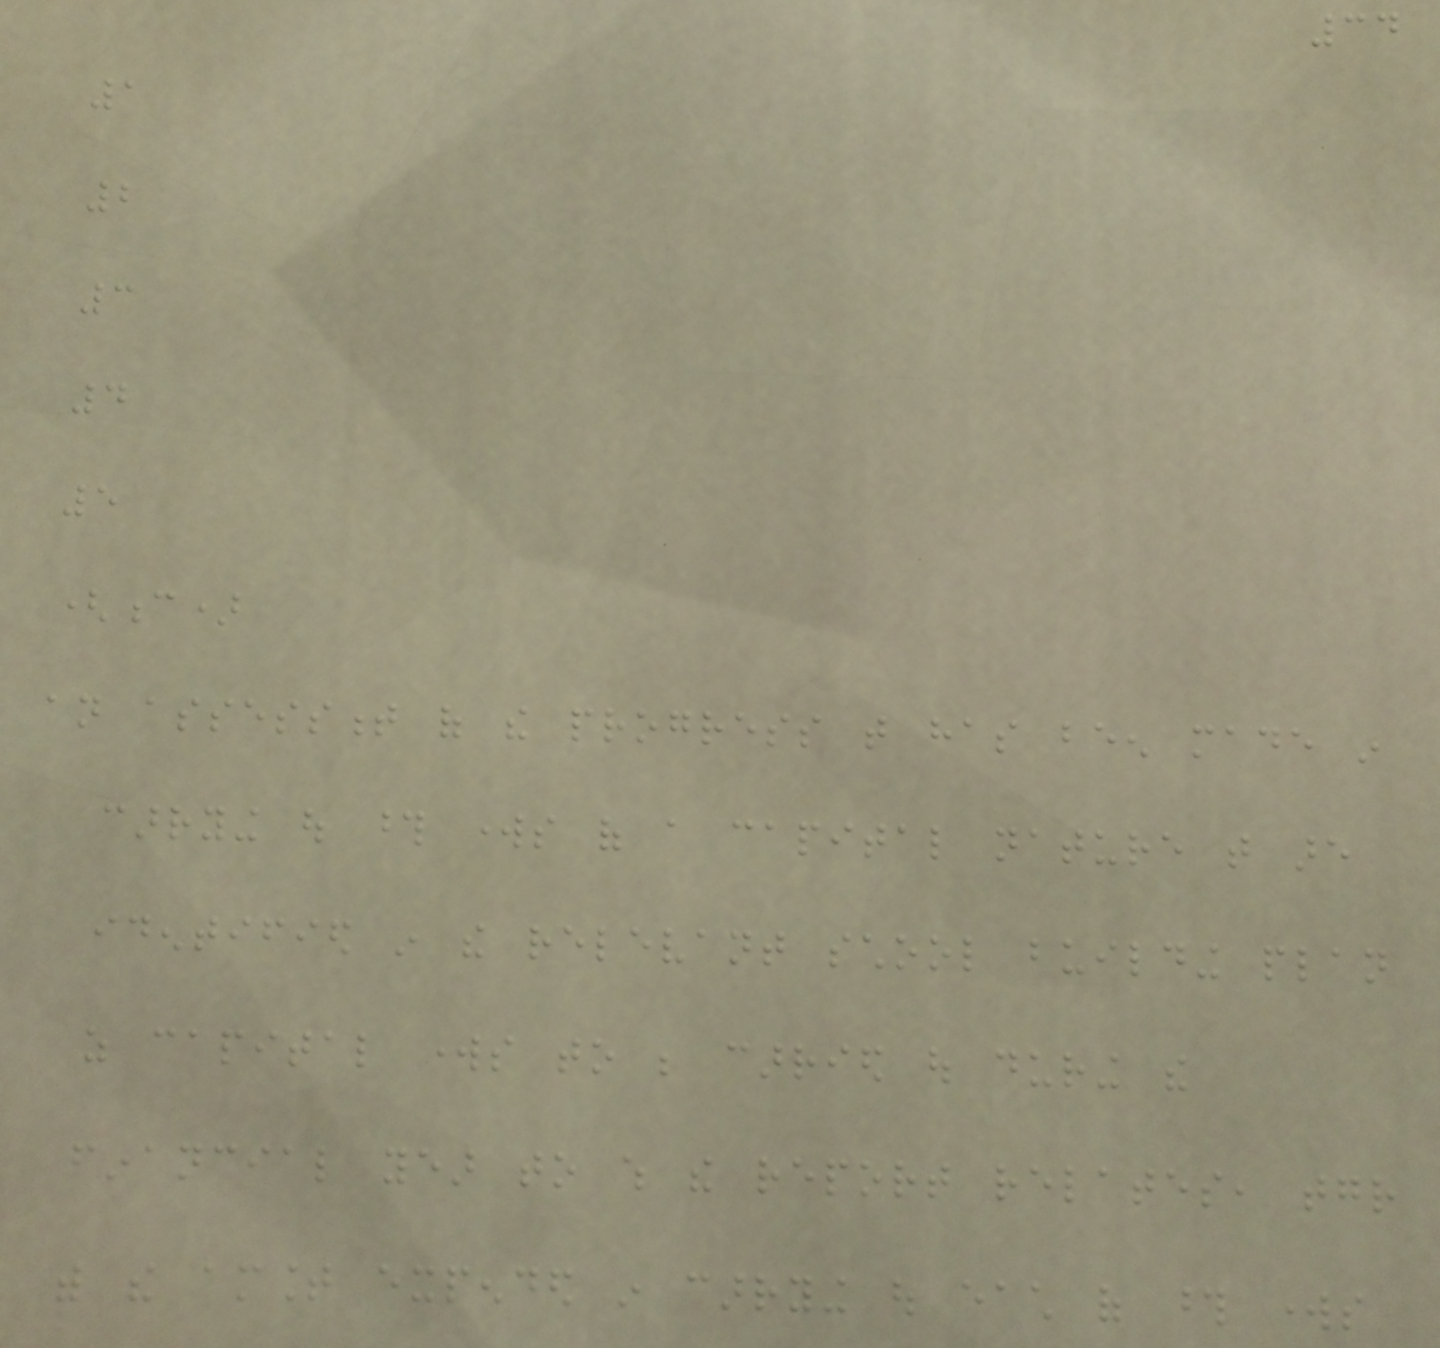34
1
2
3
4
5
(c)
an assessment of the progress that has been made in
carrying out those works of a capital nature that are
identified in the relevant school building plan
as capital works to be carried out during the
financial year to which the report relates, together
with the amount expended in carrying out each of those works
